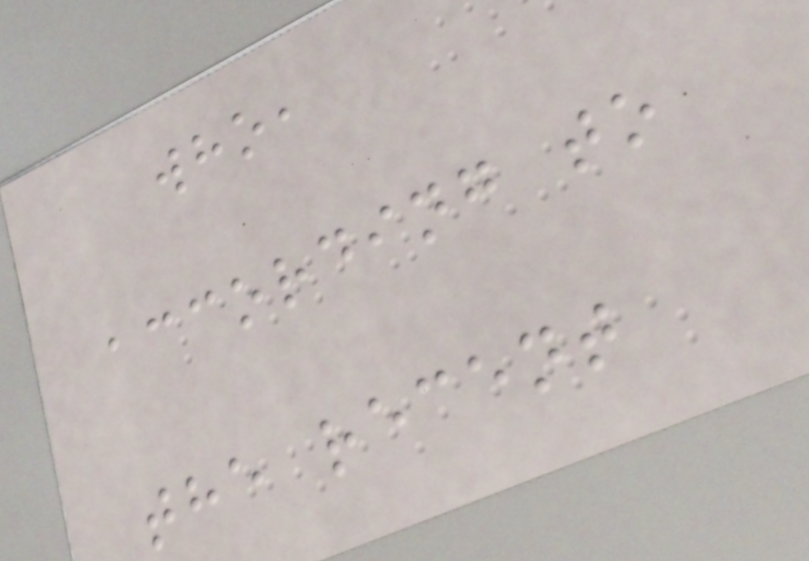who,
according to
the recent
